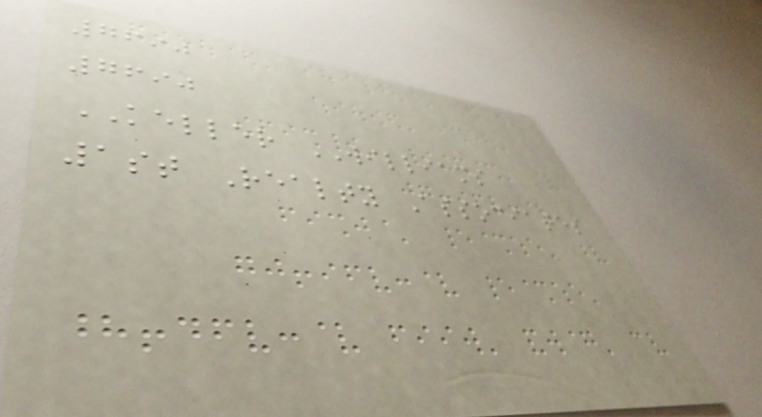7690
7690
KELLER WILLIAMS
1st Realty Associates
